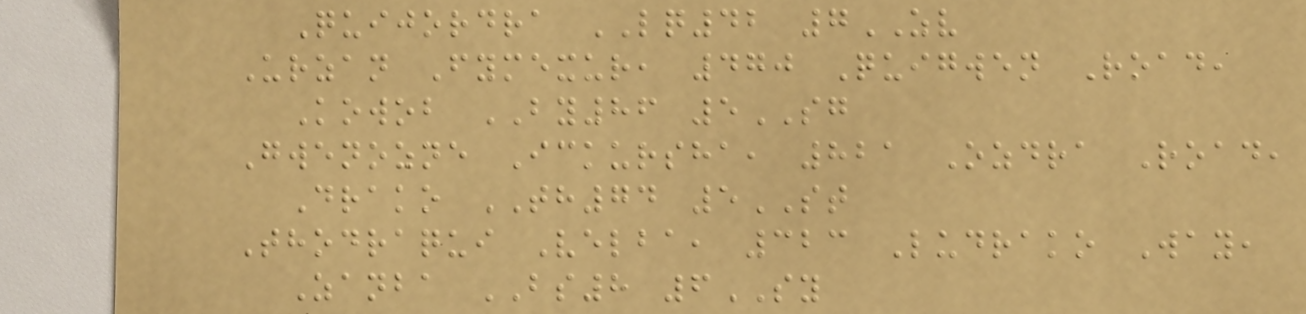Quijordra LQ42 7ZV
Urzan Fymexur, 470 Quigwen Road,
Kowob BY86 5SG
Gwenozne Ickursha, 821 Ozdra Road,
Drako TH74 5ST
Thodraqui Velba, 323 Ludrako Way,
Zanba BS8 6SY
